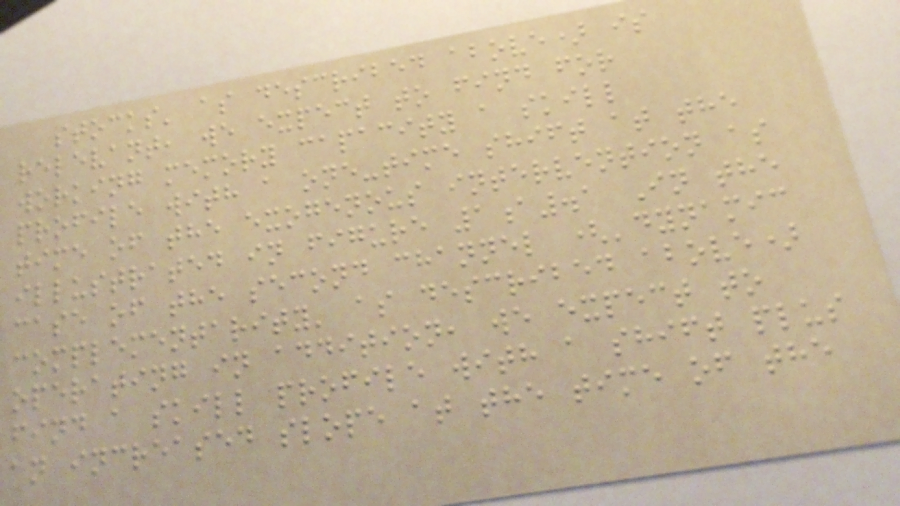stocks' as described above) is
relevant, we expect to find for
working memory capacity a skill
profile with a one-time shift at the
time of the exogenous intervention as
illustrated in figure 1a.1 In the
case of the second channel ('dynamic
complementarity' as described above)
operating in addition, we expect to
find a skill profile with a shift plus
an increased slope at the time of the
